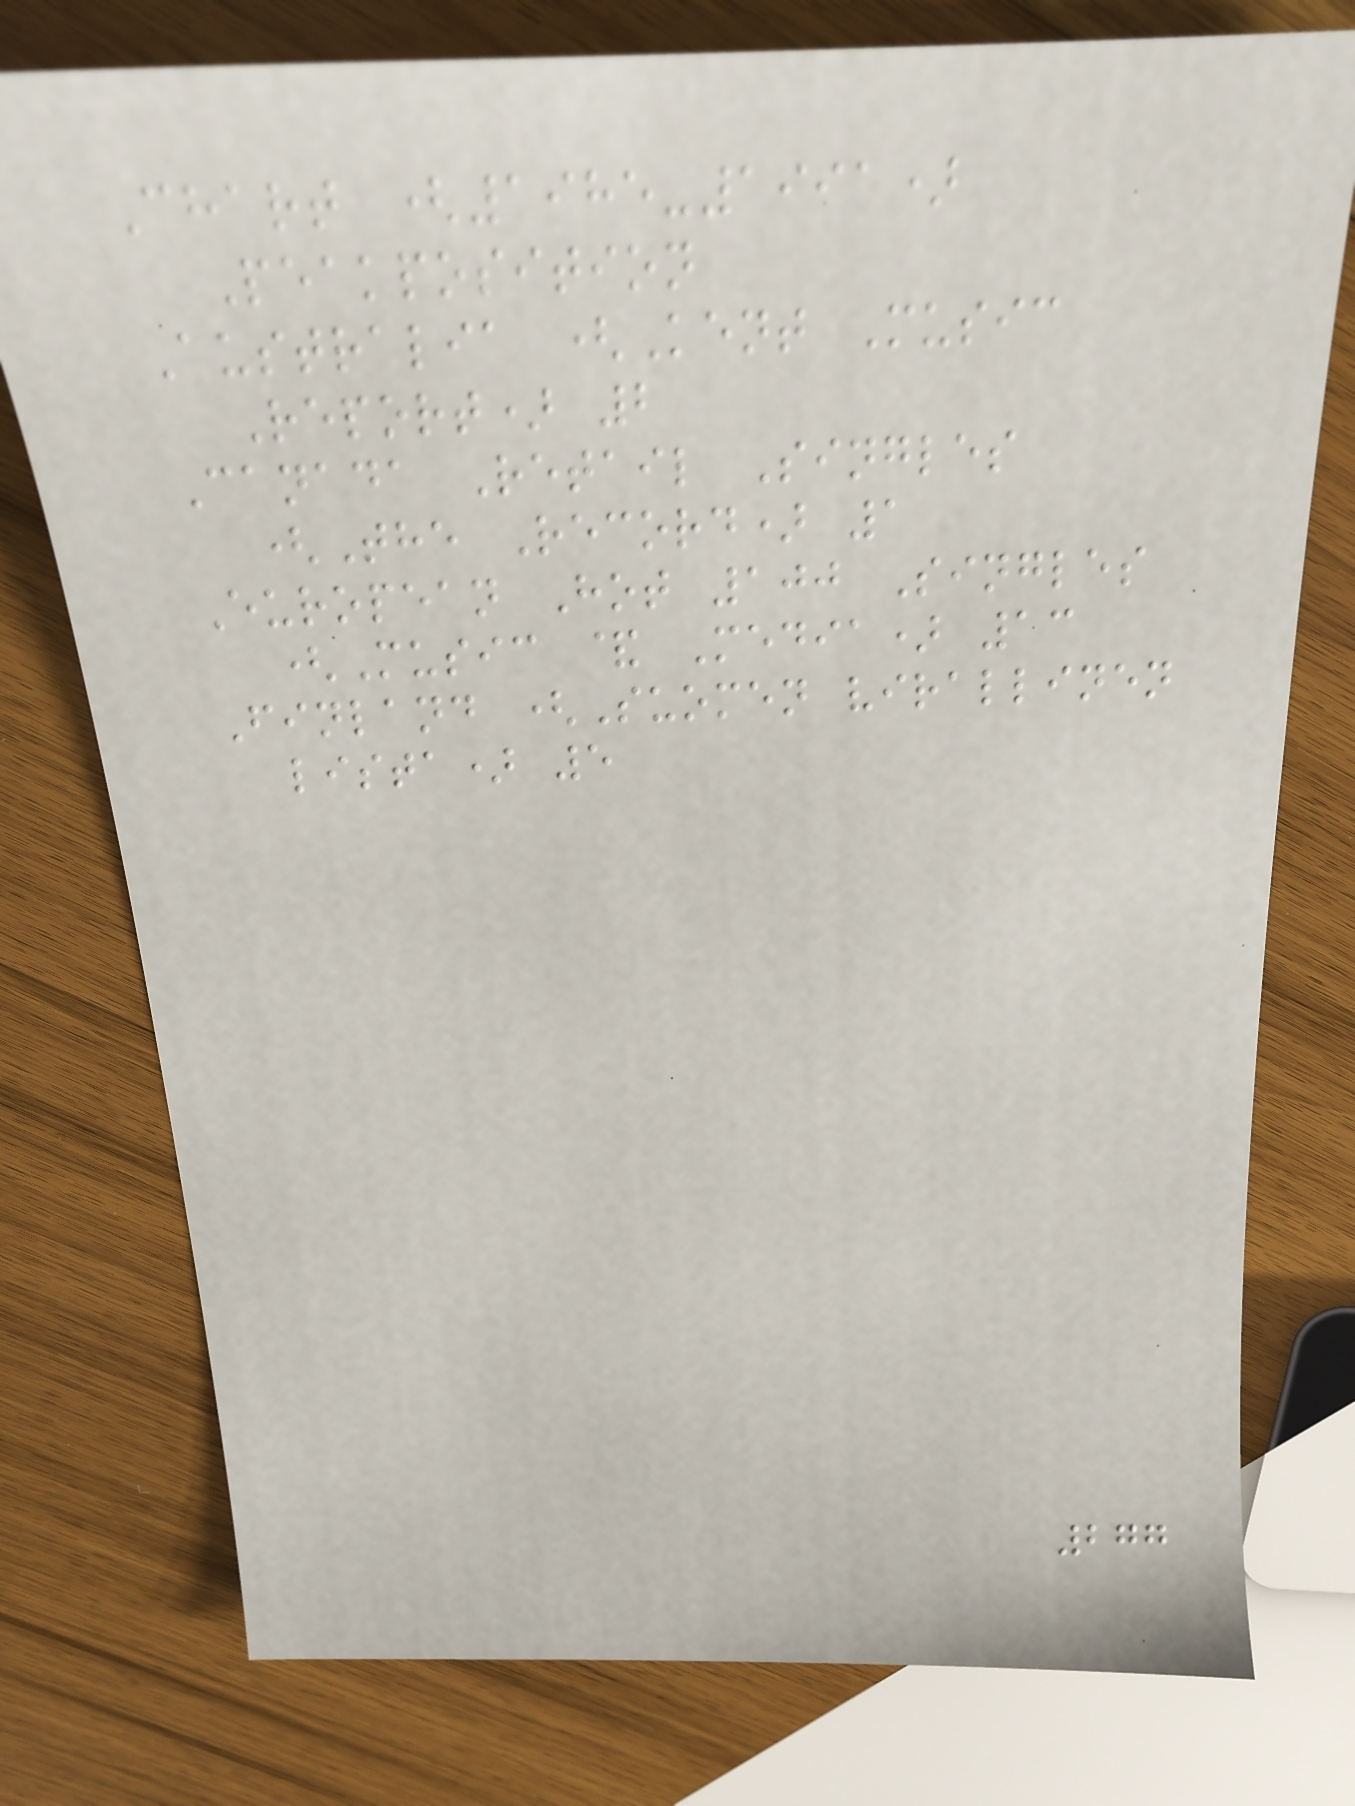Chart (1985-1991)
Peakposition
Australia (Kent Music
Report) 2
Canada Retail Singles
(The Record) 1
European Hot 100 Singles
(Music & Media) 13
Finland (Suomen virallinen
lista) 5
277
